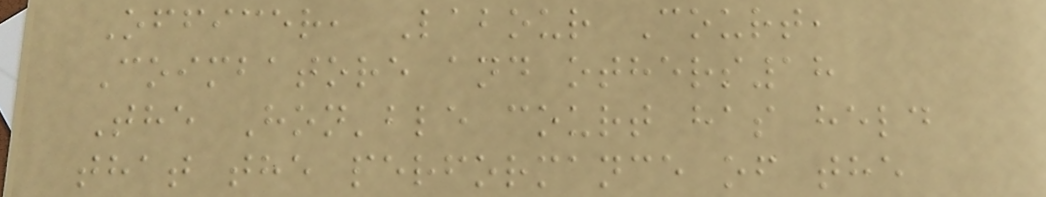Officer, Labour Court,
Coimbatore and others18
The Hon'ble court has held
that the performance of the
